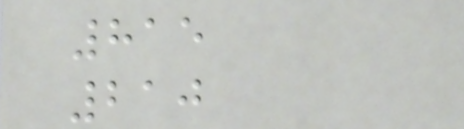815
210
